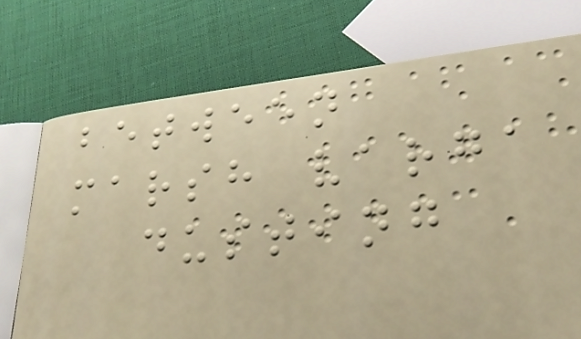between
marsh varga
dusting
